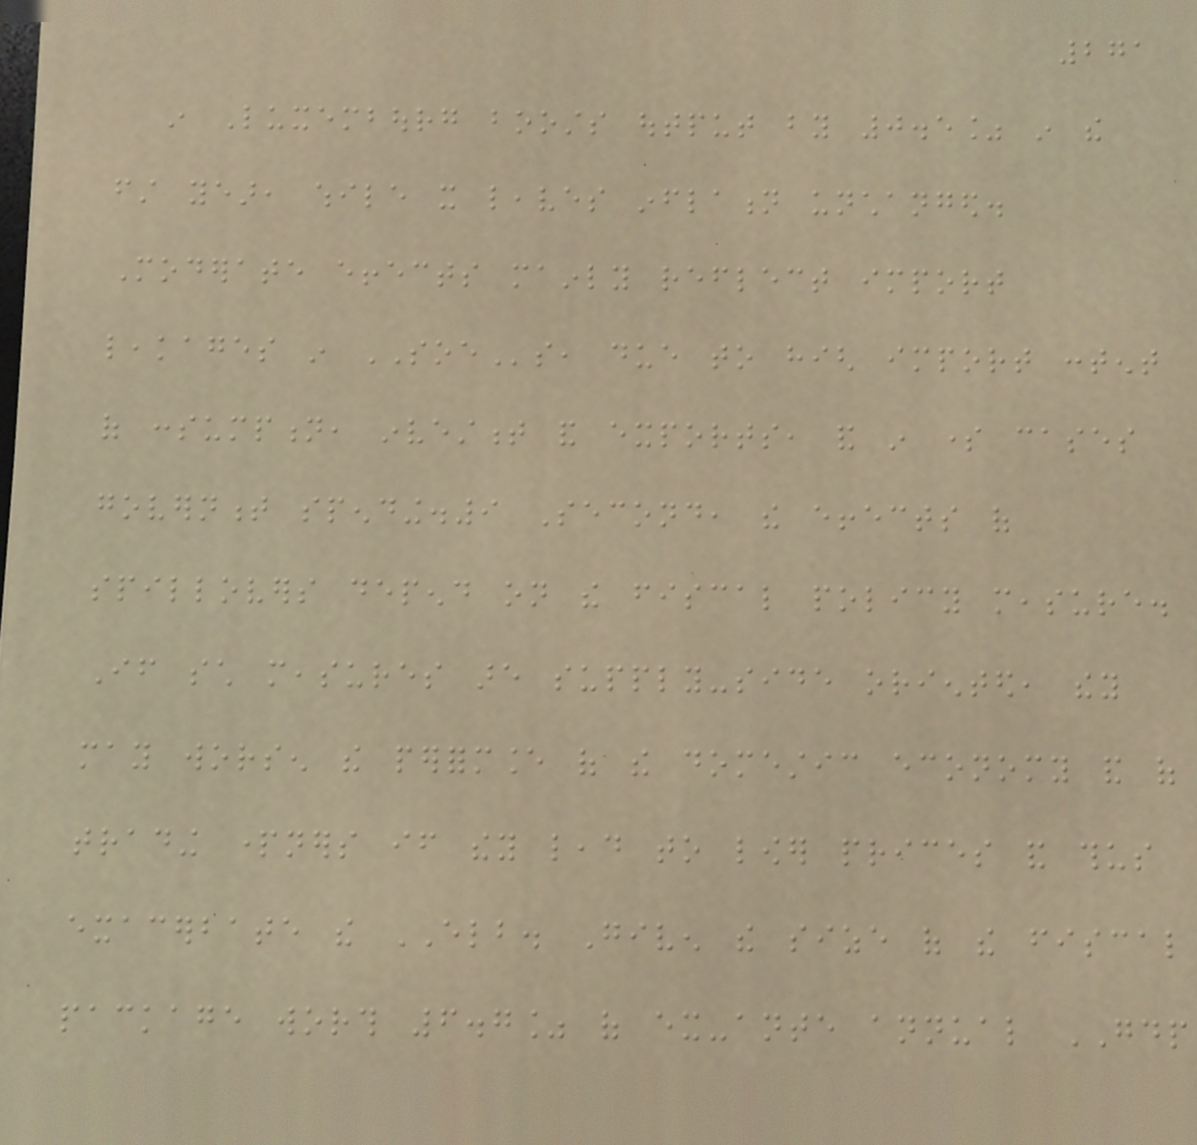271
in Luxembourg boosts output by 0.5% in the
first year, while it leaves inflation unchanged.
Moderate effects mainly reflect import
leakages in SOEs, due to high import content
of consumption, investment and exports, and in some cases
government spending.9 Second, the effects of
spillovers depend on the fiscal policy measure.
If such measures are supply-side oriented, they
may worsen the performance of the domestic economy and of
trading partners if they lead to lower prices and thus
exacerbate the ELB. Given the size of the fiscal
package worth 6.7% of ex-ante annual GDP
